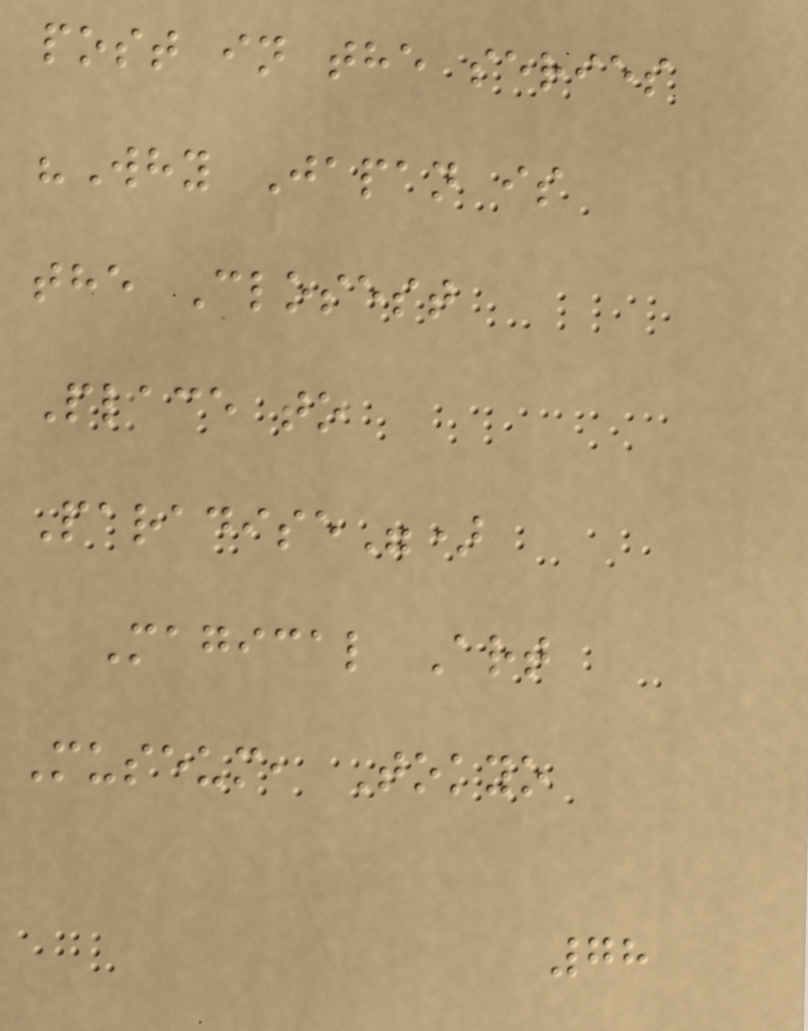post in the series
"Why Japan is
the Closest
Place to
Paradise")
Magical Art
Museum, Tokyo
78
